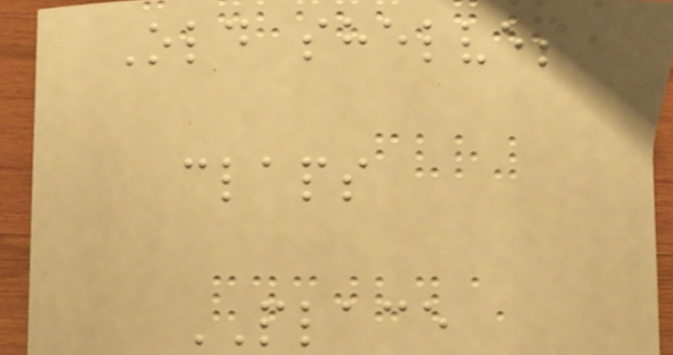Old shelves
claps
PLACE
